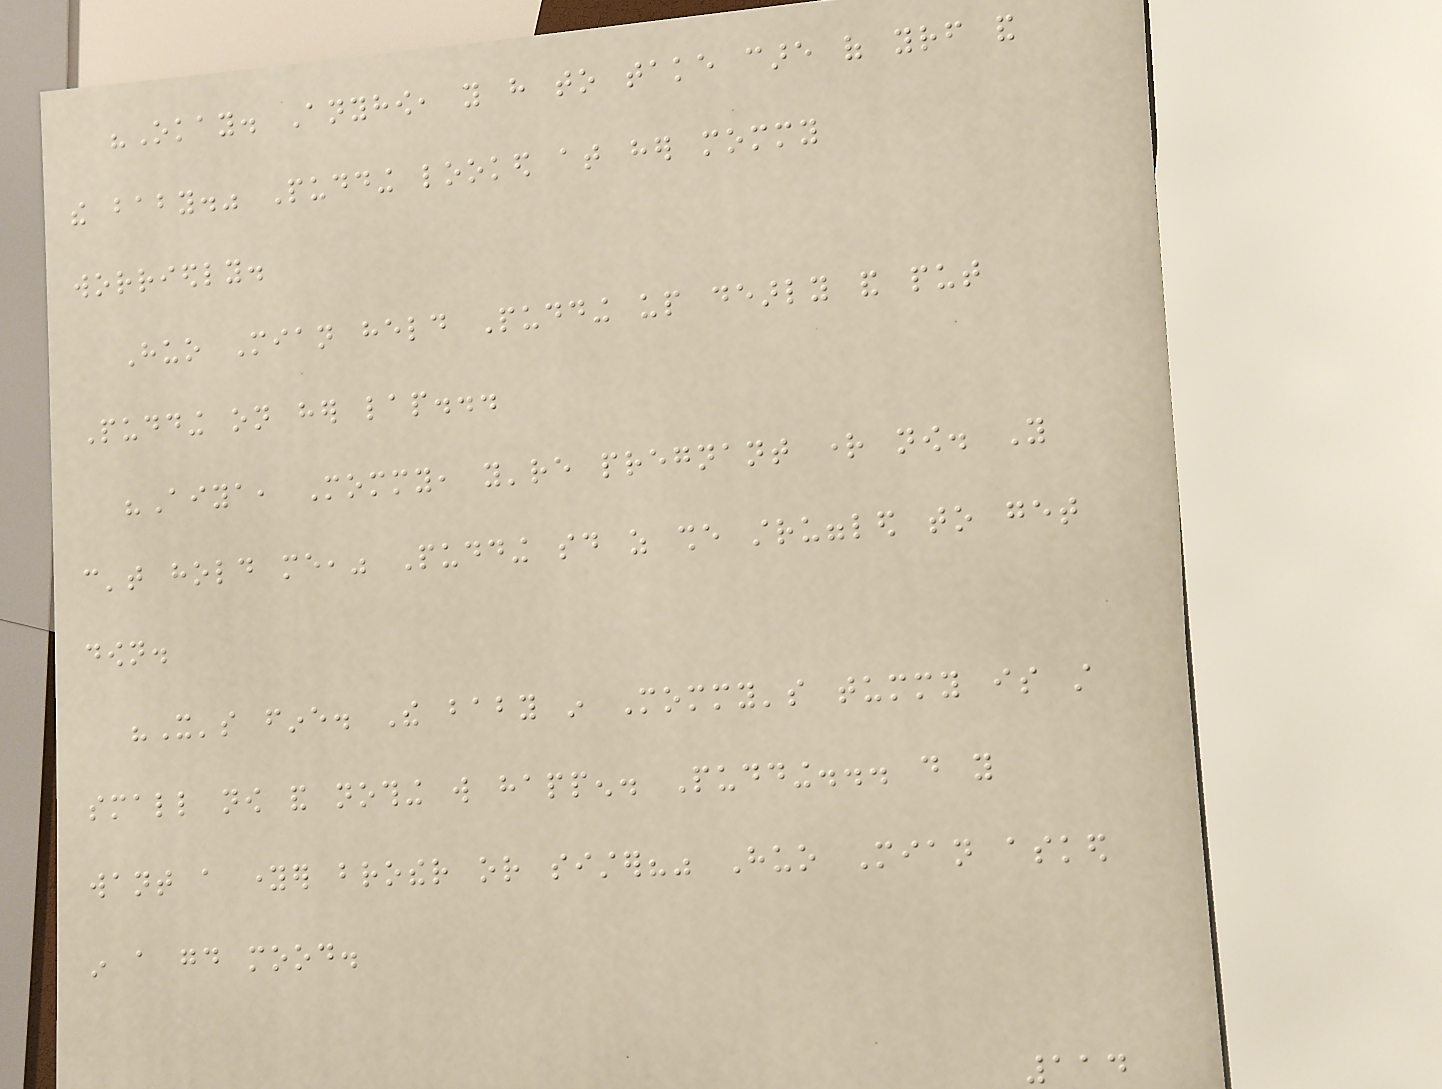"Okay. Anyhow, you have to take care of yourself and
the baby." Pudding looked at her mommy
worriedly.
Huo Mian held Pudding up dearly and put
Pudding on her lap...
"Aiya, Mommy, you're pregnant right now. You
can't hold me," Pudding said as she struggled to get
down.
"It's fine. The baby in Mommy's tummy is still
small now and nothing will happen. Pudding... do you
want a younger brother or sister?" Huo Mian asked
in a good mood.
114
